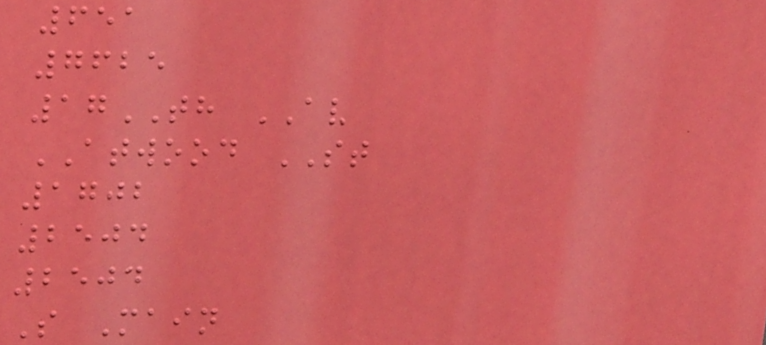651
7625
17TH AV
ATWOOD ST
1702
2504
2504
S Main
